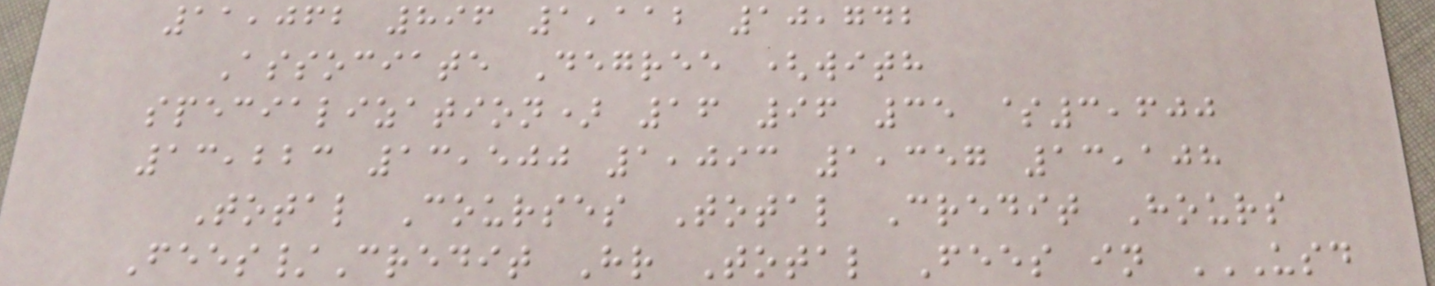11,062 896 1,112 10,742
Associate Degree (with
specialization) 16 96 35 $3,600
13,223 13,500 1,093 1,357 13,108
Total Courses Total Credit Hours
Fees/Credit Hr Total Fees in USD
